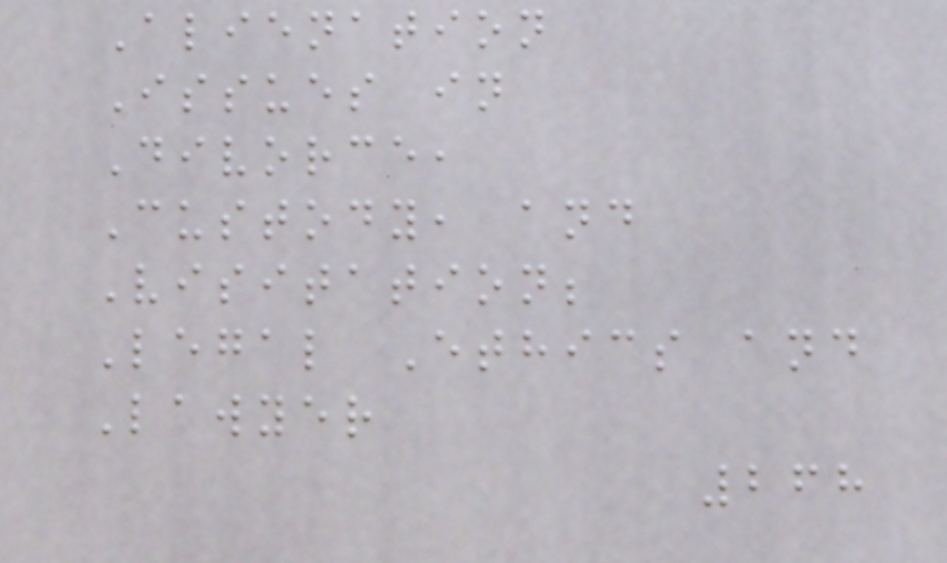Alienation
Issues in
Divorce,
Custody, and
Visitation;
Legal Ethics and
Lawyer
268
